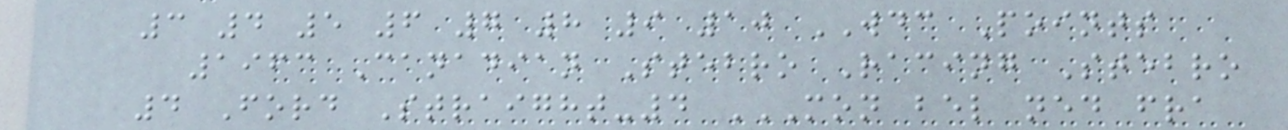3 4 5 6 7 8 9 10 WDC Points
1963 Canadian Stebro Racing Stebro
4 Ford Straight-4 MON BEL NED FRA
